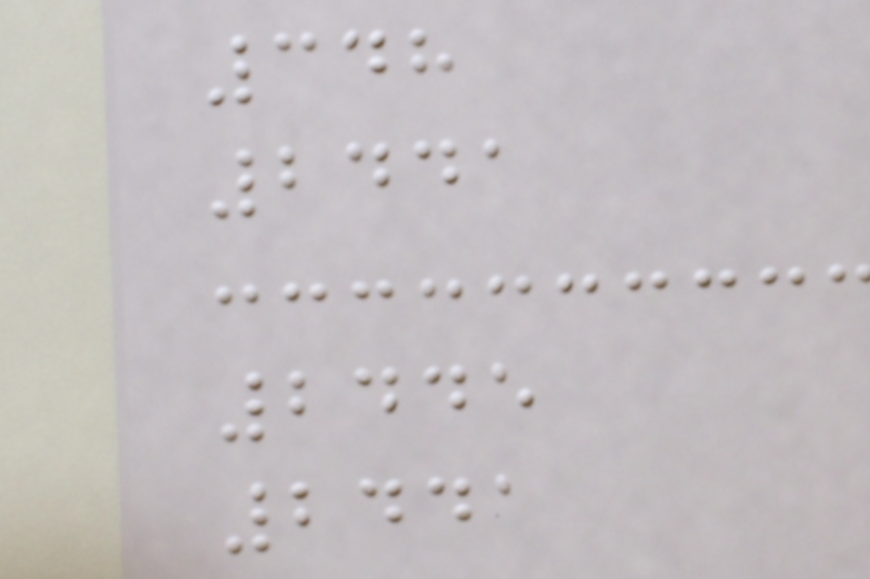348
2441
2445
2441
